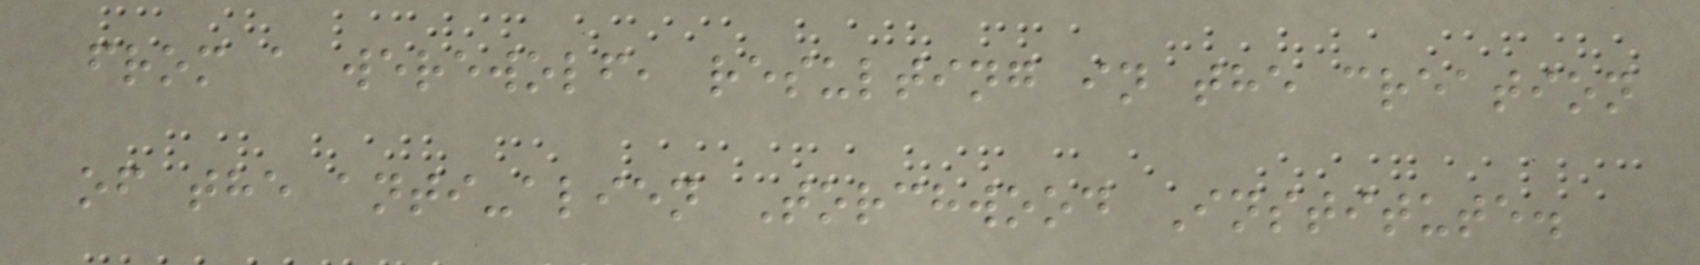from a werewolf, resulting in the creation
of the anti-alien Torchwood Institute.
